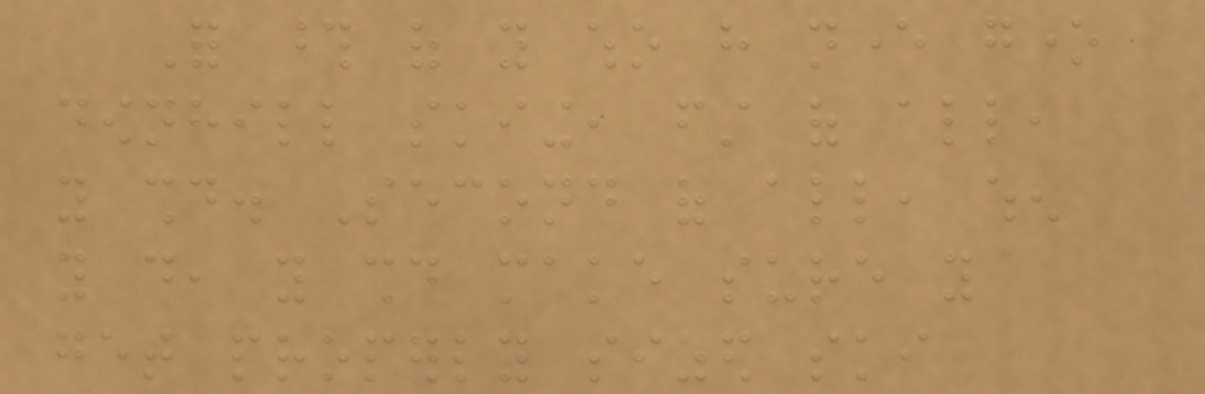For those of you who have never gone
downhill skiing, first of all,
you should. Second of all, when
you do, you should make sure you
get properly sized ski
